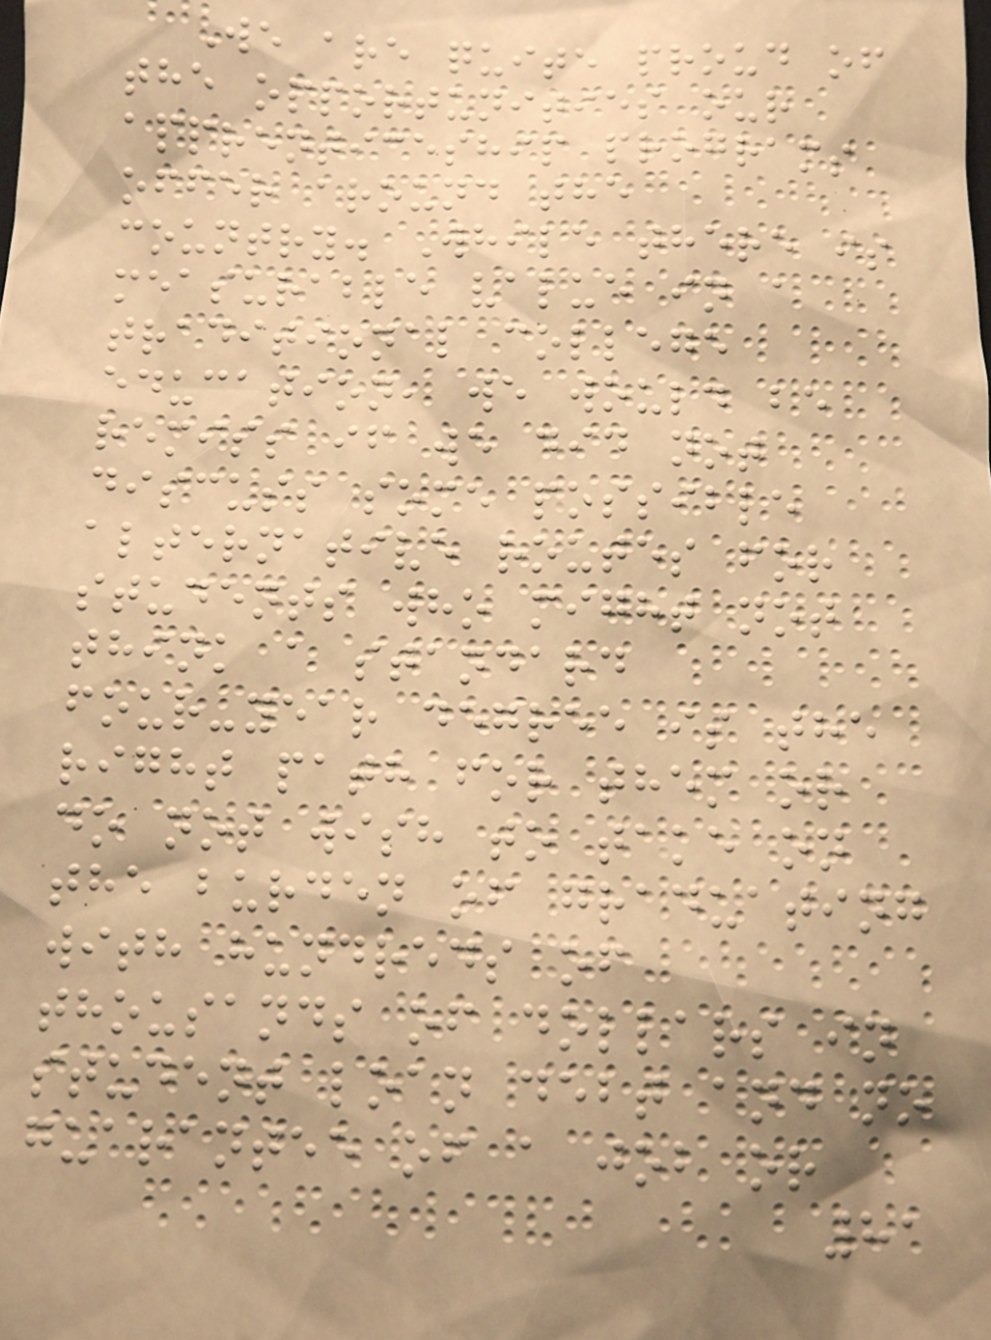We are quite proud of
the opportunities our
apprenticeship programs
offer around the
country. While there is
measurable value in a
traditional college
education, we would be
remiss if we did not
discuss some possible
alternative routes for
students who might not
think a standard
four-year degree is the
right path for them or
do not wish to take on
the burden of graduating
with hundreds of
thousands of dollars in
student loan debt and no
guarantee of a job or
81
